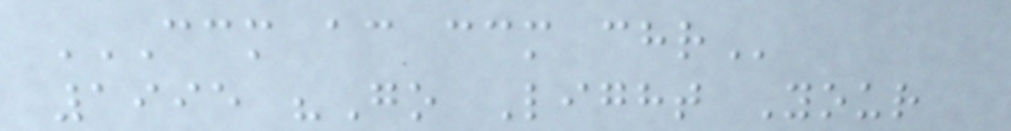CCM AC CCM CHR
1995 "Go Light Your
